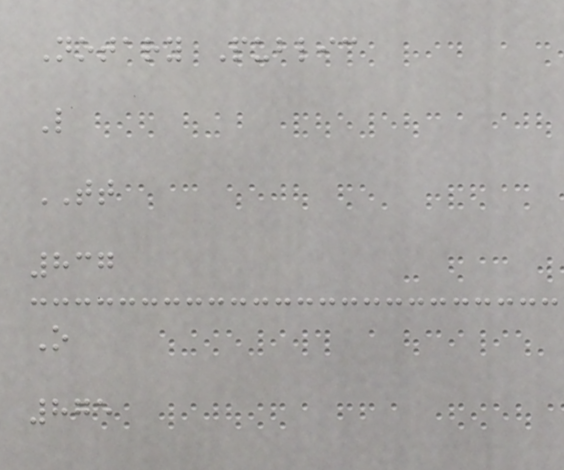Notary Public
L
TT
837
O
875
